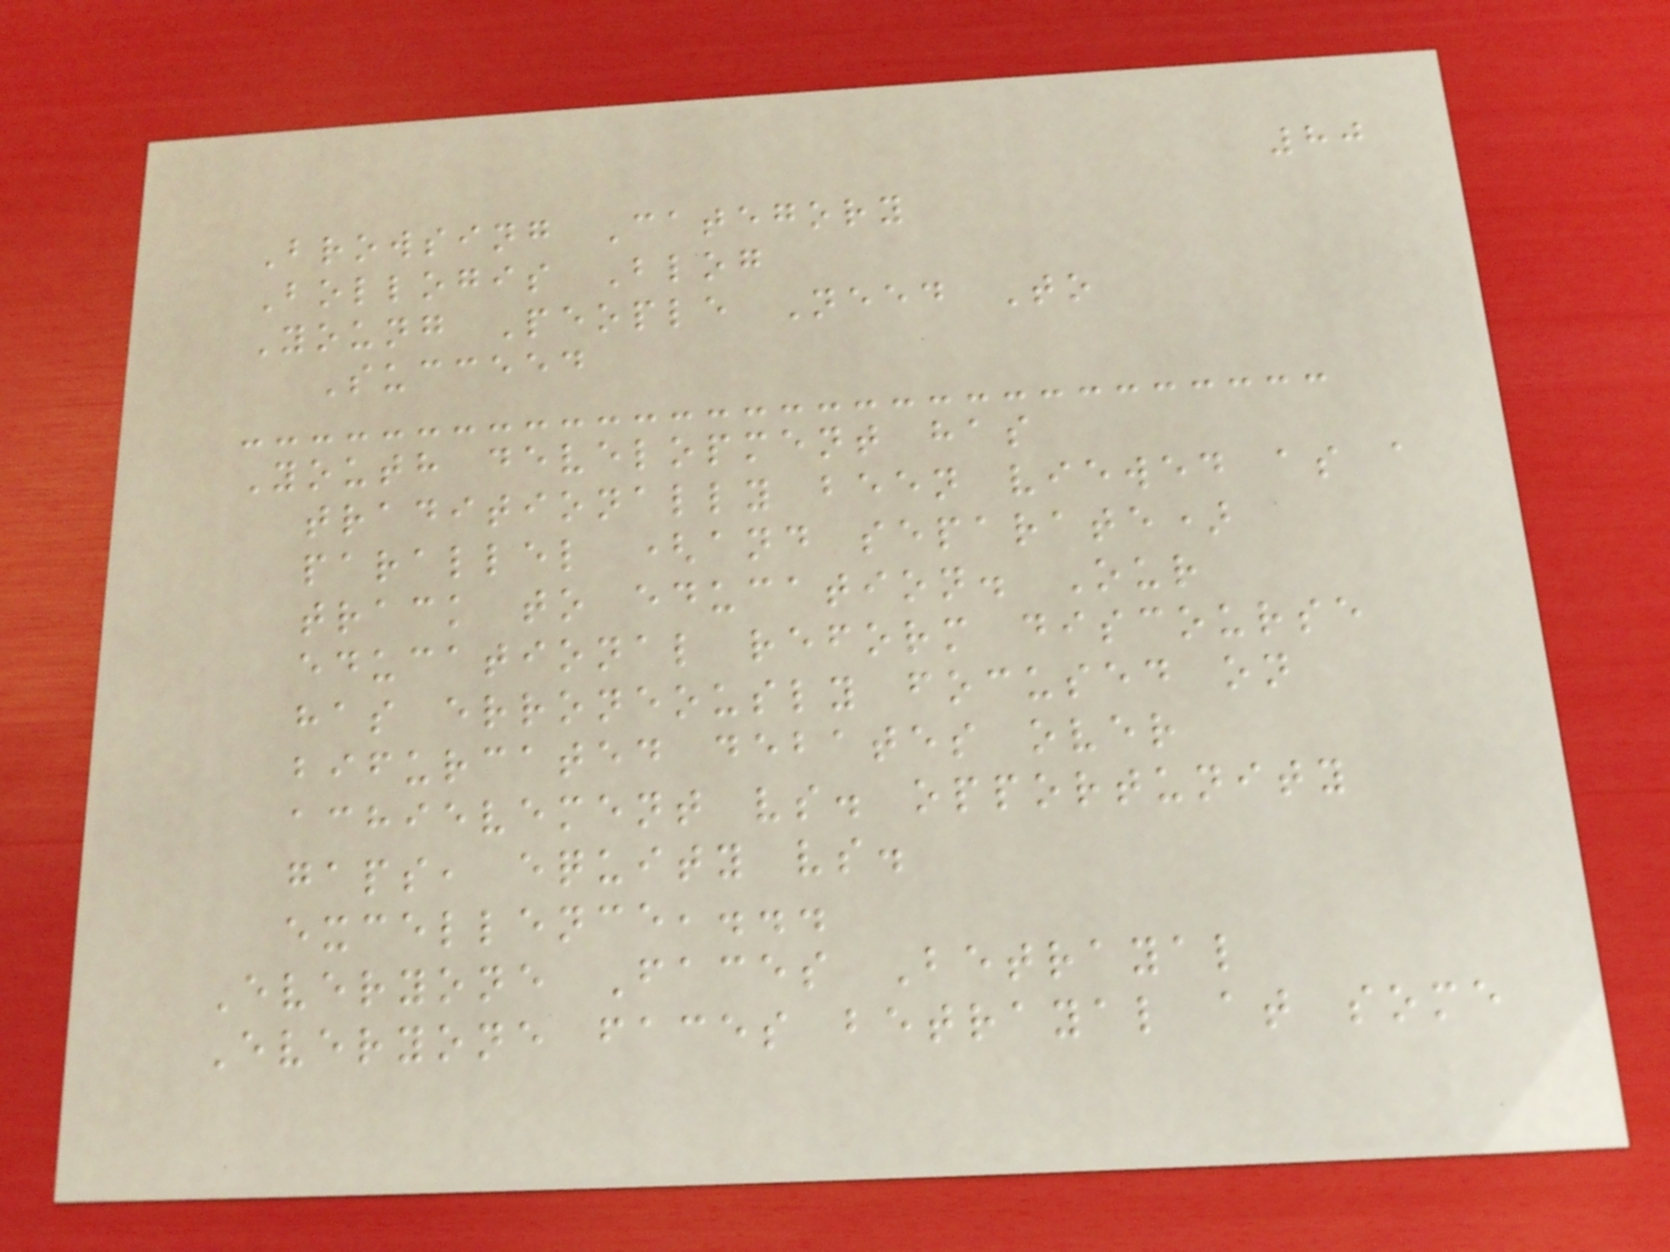80
Browsing Category
Bollogis Blog
Young People Need To
Succeed
Youth development has
traditionally been viewed as a
parallel (and separate)
track to education. Our
educational reform discourse
has erroneously focused on
bifurcated debates over
achievement vs. opportunity
gaps, equity vs.
excellence,...
Everyone Faces Betrayal
Everyone faces betrayal at some
